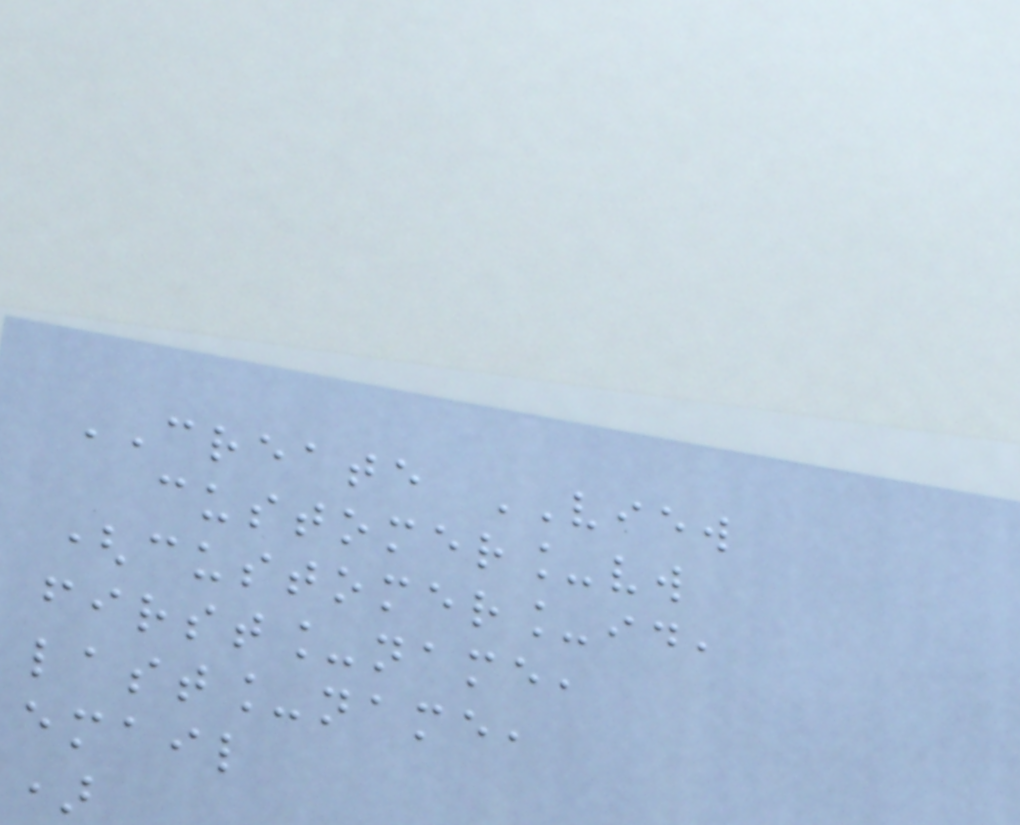CREATE VIEW
customer_vw
(customer_id,
first_name,
last_name,
email
)
